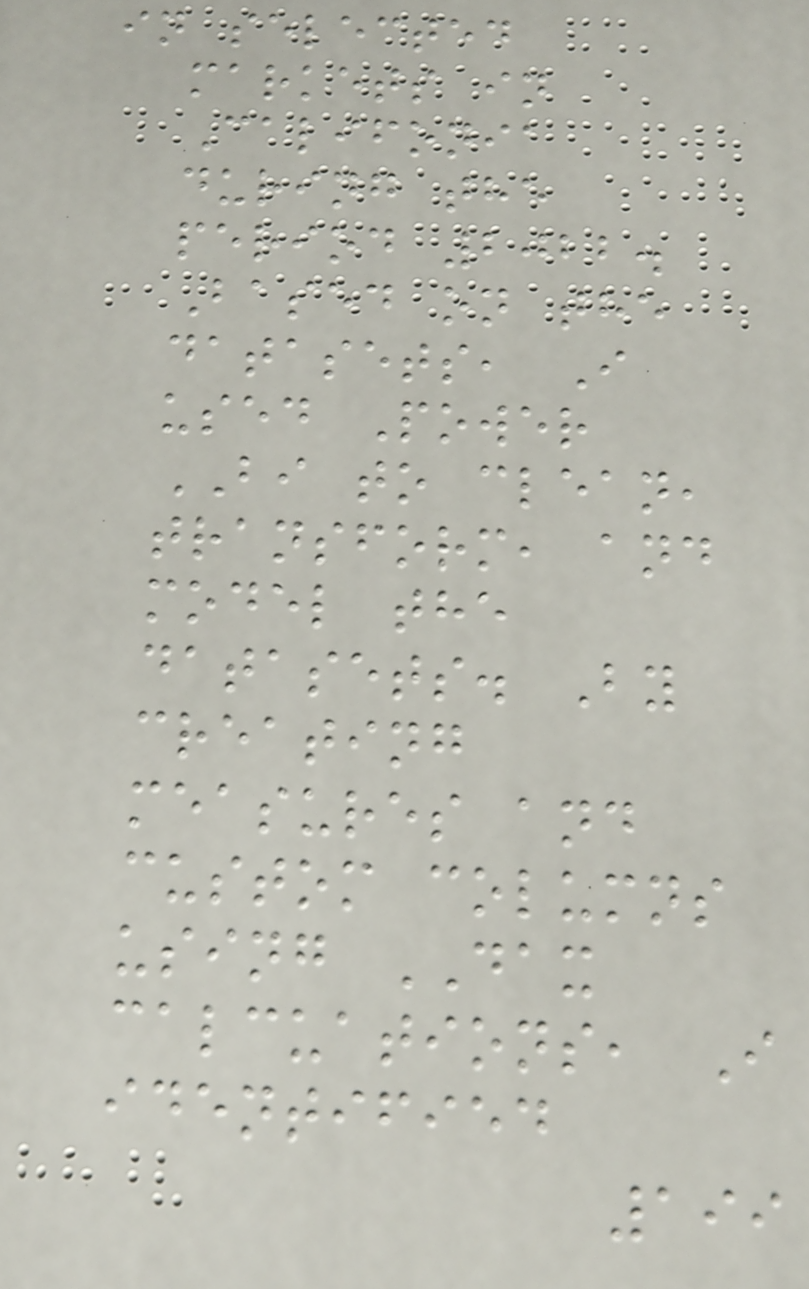in selected
markets in
Califonia
during the
period 2022.
Based on the
datasets, I
used Power
BI to clean,
transform, and
model the
datasets. By
creating
measures and
custom columns
using DAX
calcuations, I
identified
199
